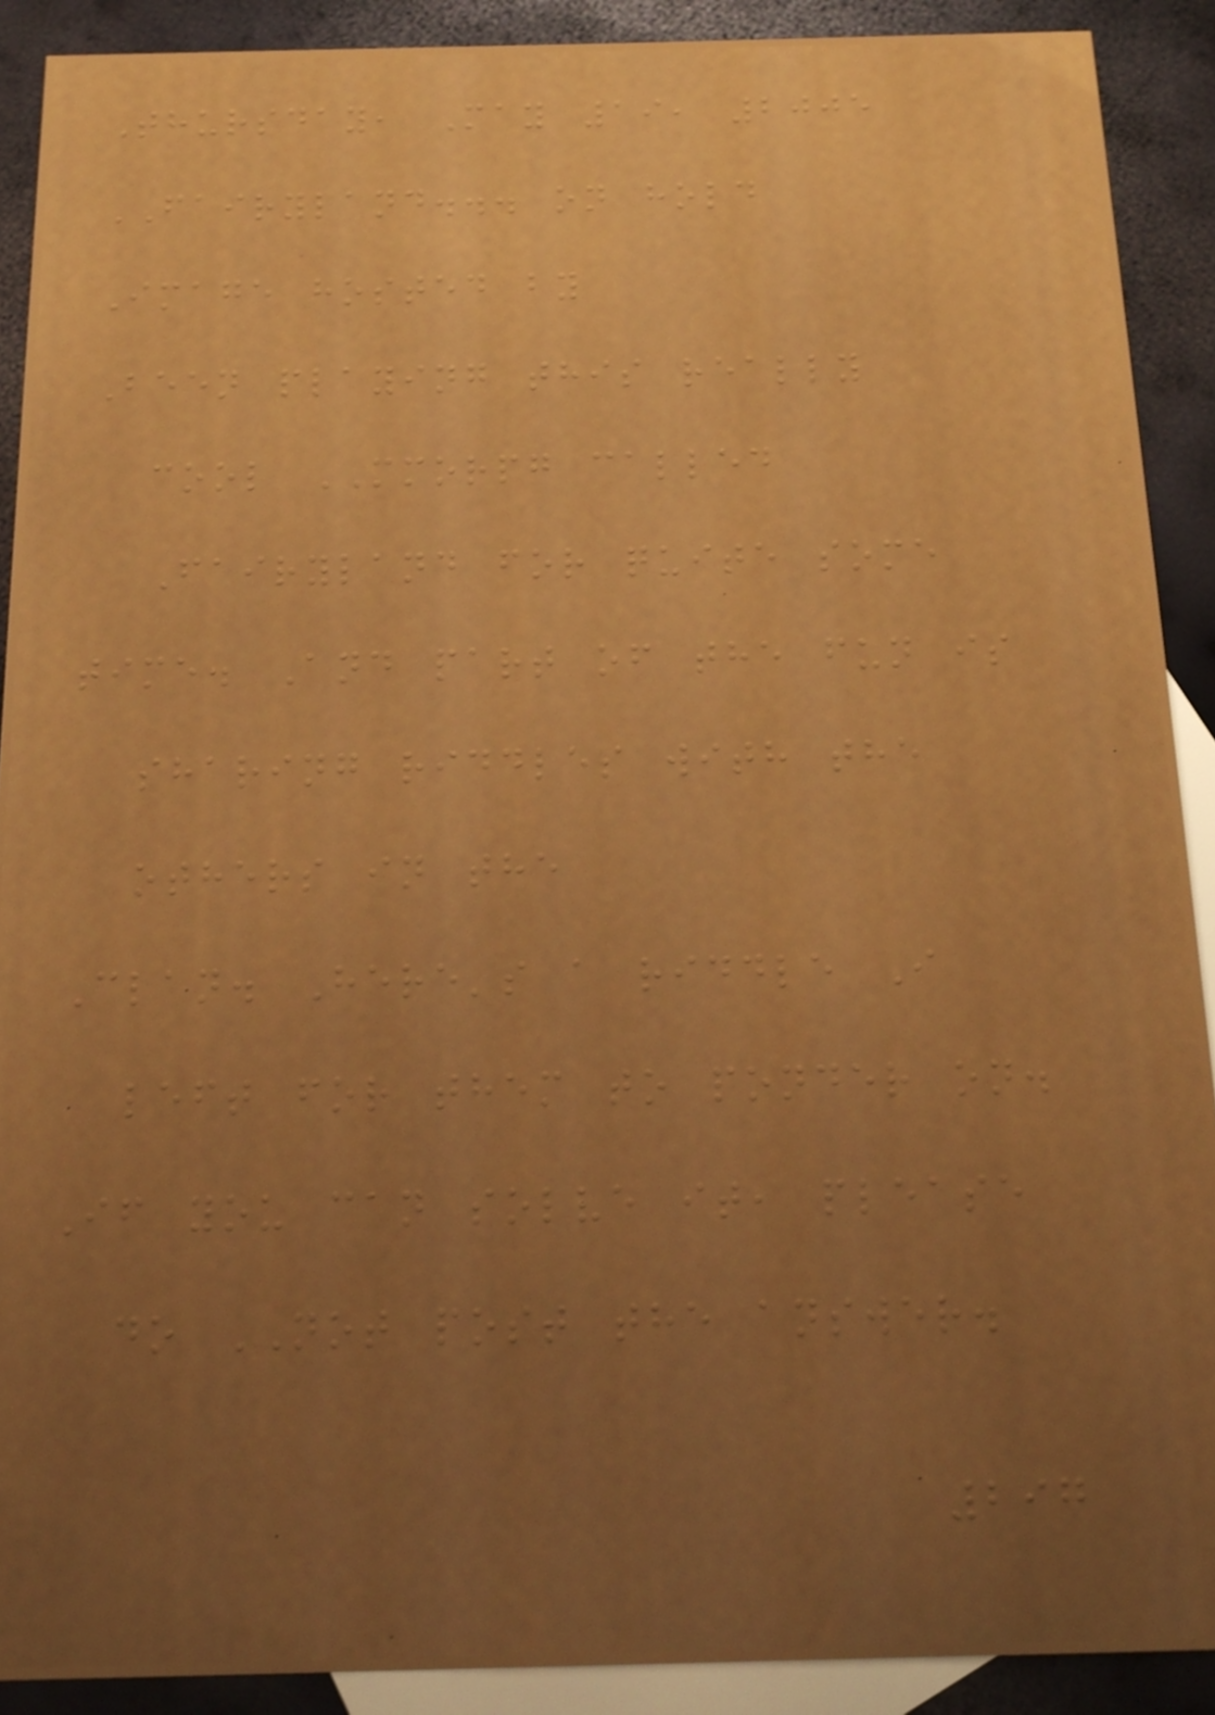Thursday, May 19, 2005
FAIRYLAND... on hold
Image hosted by
Been playing this really
cool MMORPG called
Fairyland for quite some
time. And part of the fun is
sharing riddles with the
others in the
Clan. Here's a riddle I
left for them to ponder on.
If you can solve it, please
do NOT post the answer.
297
